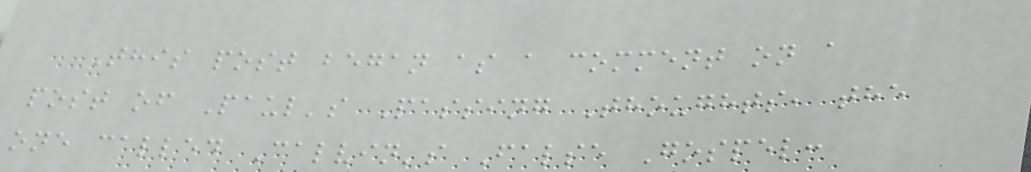This post began as a comment on a
post of Paul's Passing Thoughts, the
one called Calvin's False Gospel:
